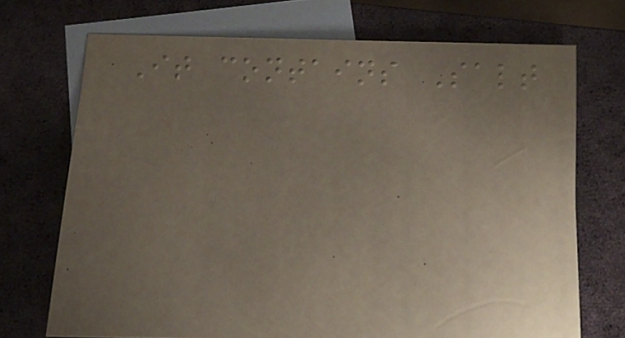It contains Salt
